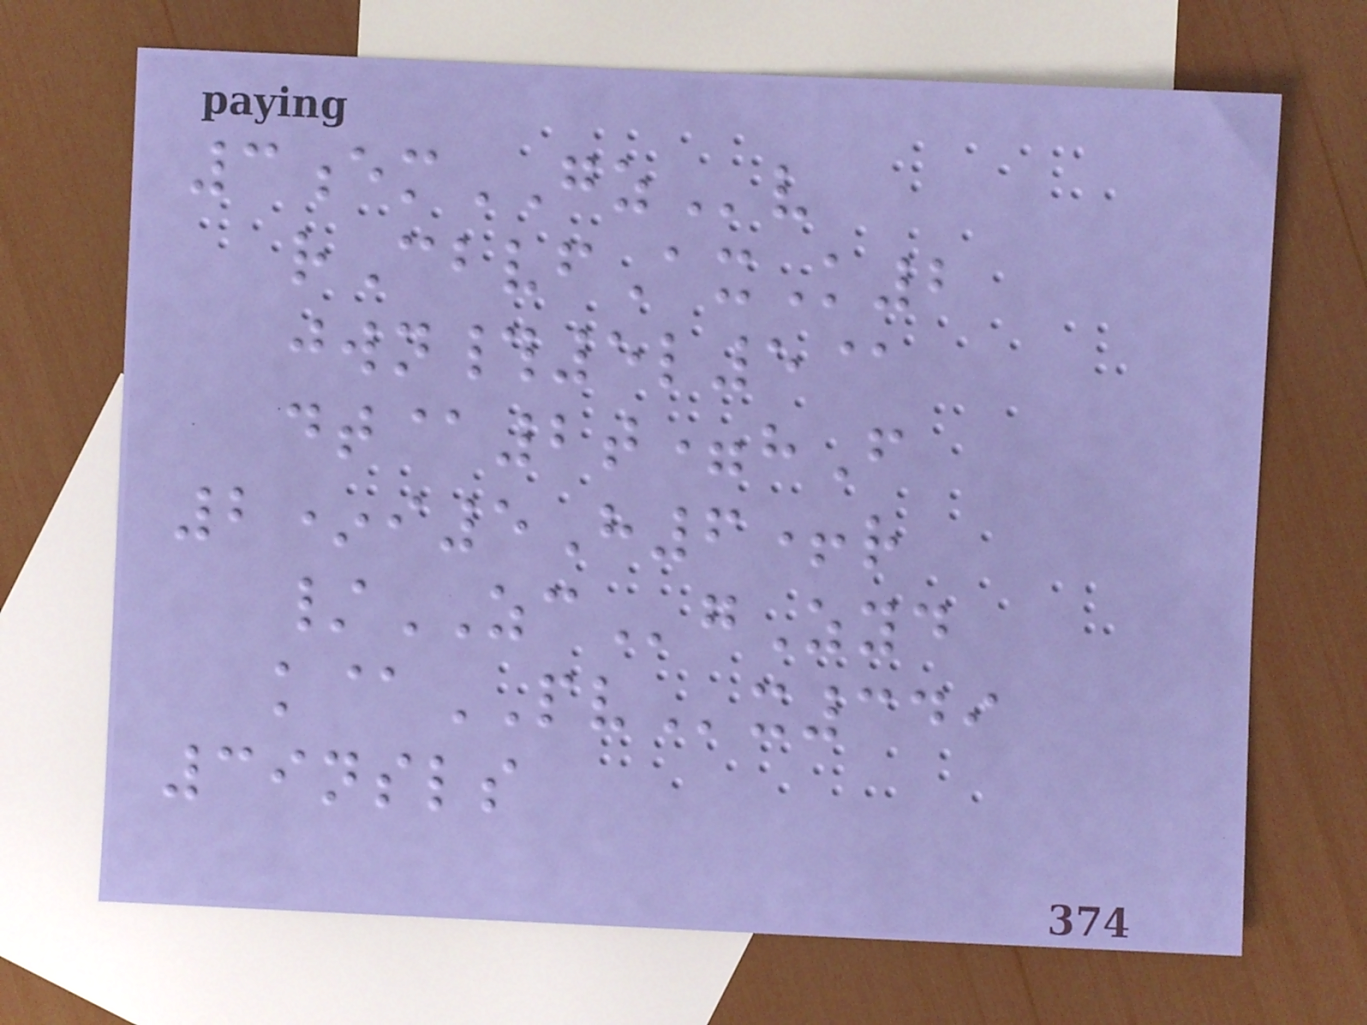3emGZv
rCbvfAxK2
jwn#5l5@
dt@2t=hF
2*i5H6+r
/ZCgZyd
k@PVx349
39nsls
